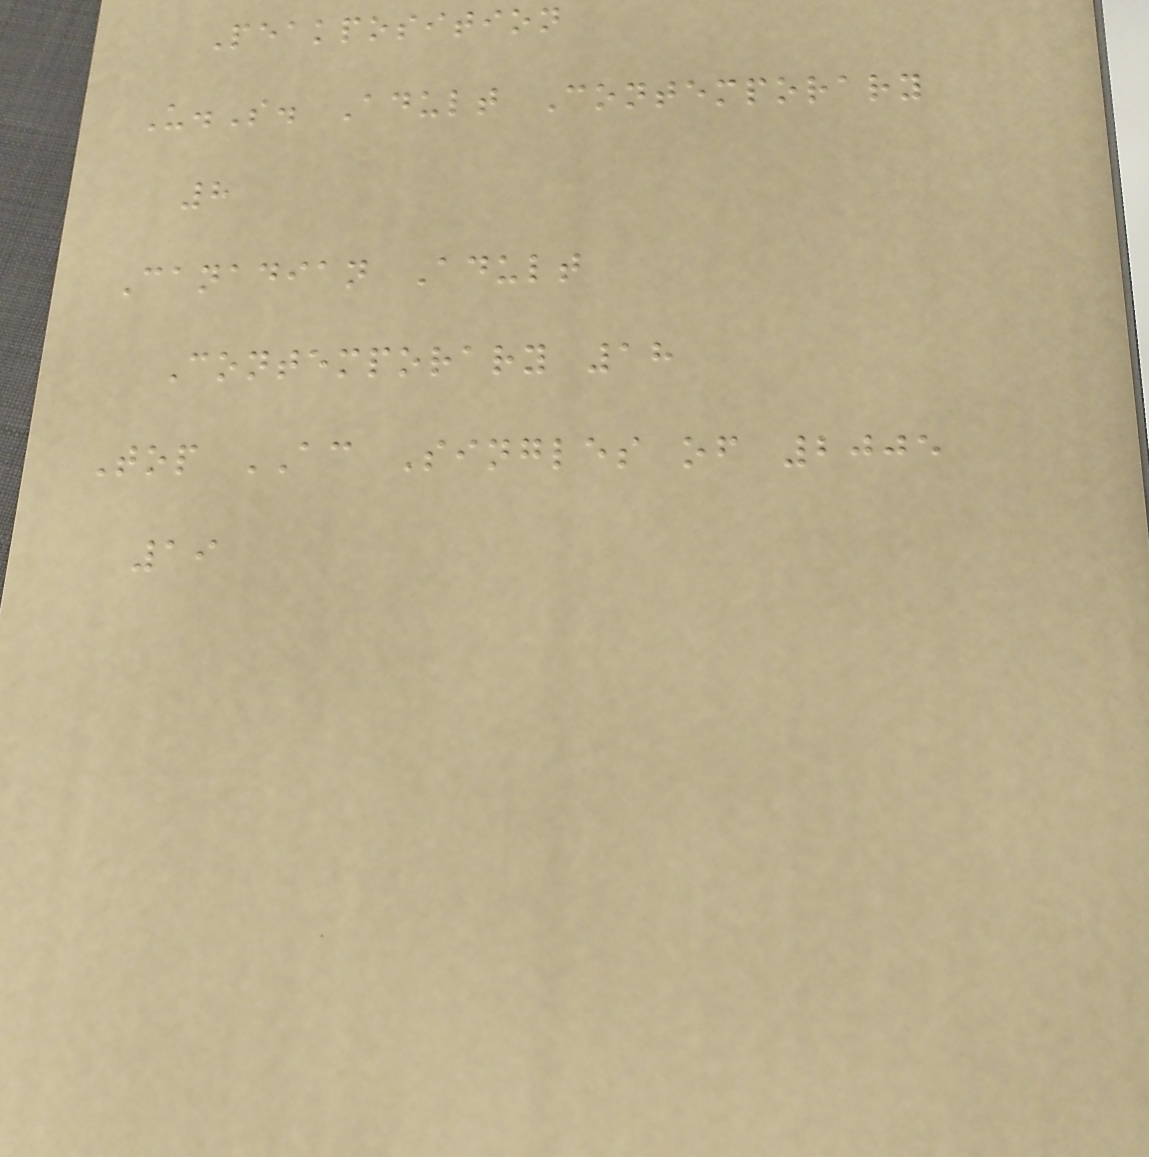Peakposition
U.S. Adult Contemporary
8
Canadian Adult
Contemporary 18
Top AC Singles of 2005
19
